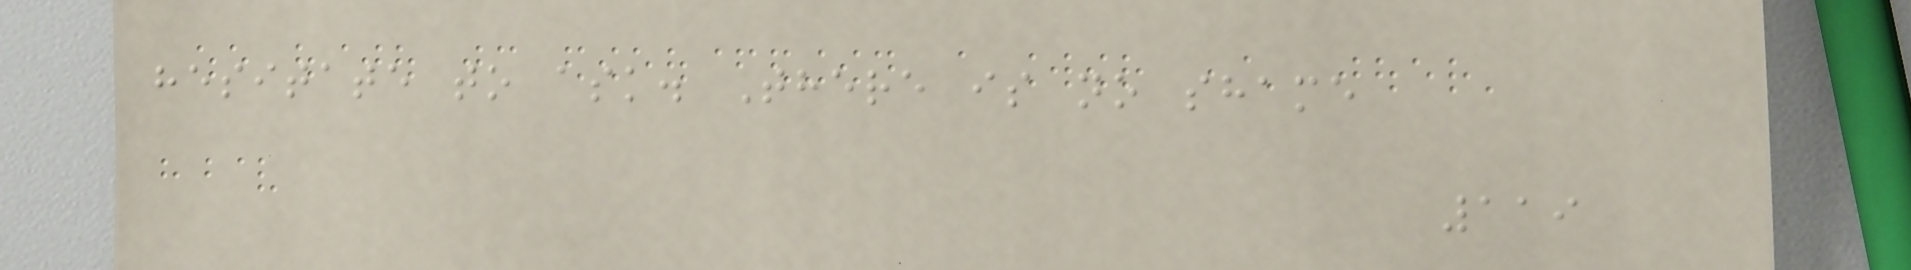hesitate to ask. There is no shame
119
